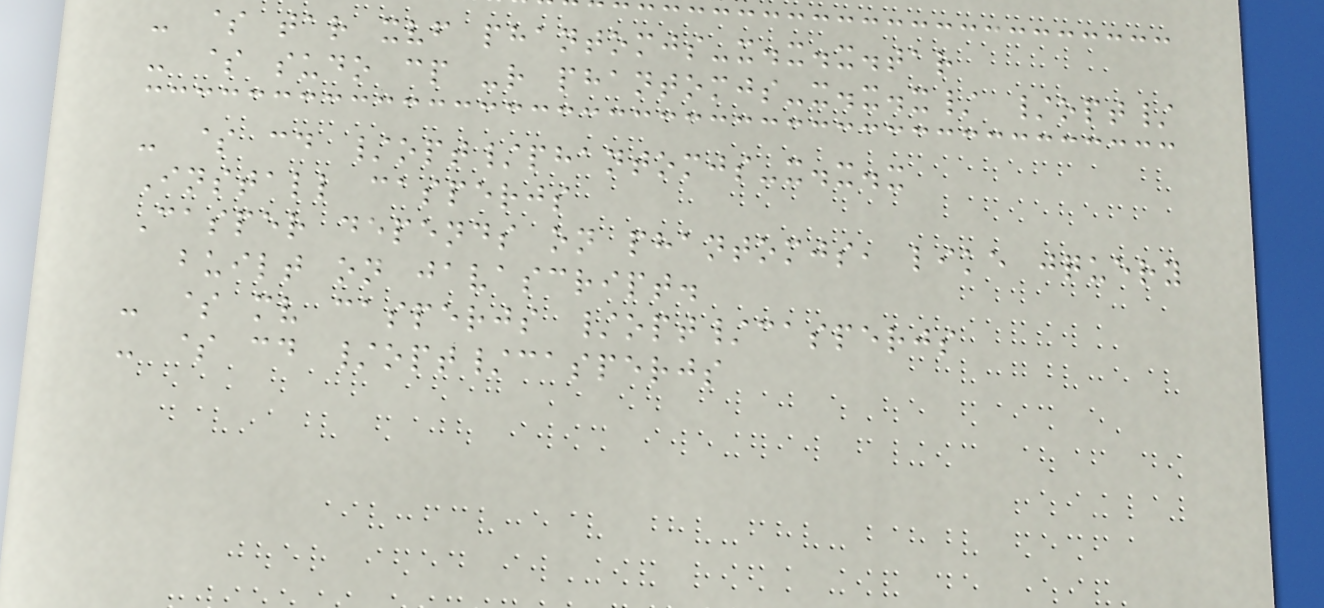- $ tar xvf phantomjs-x.x.x.tar
- $ sudo cp -r phantomjs-x.x.x/ /opt/
- $ cd /opt/phantomjs-x.x.x
Install casperjs
Casper depends on phantomjs, like jquery
built on javascript.
- $ mv casperjs /opt/casperjs
- $ cd /opt/casperjs
